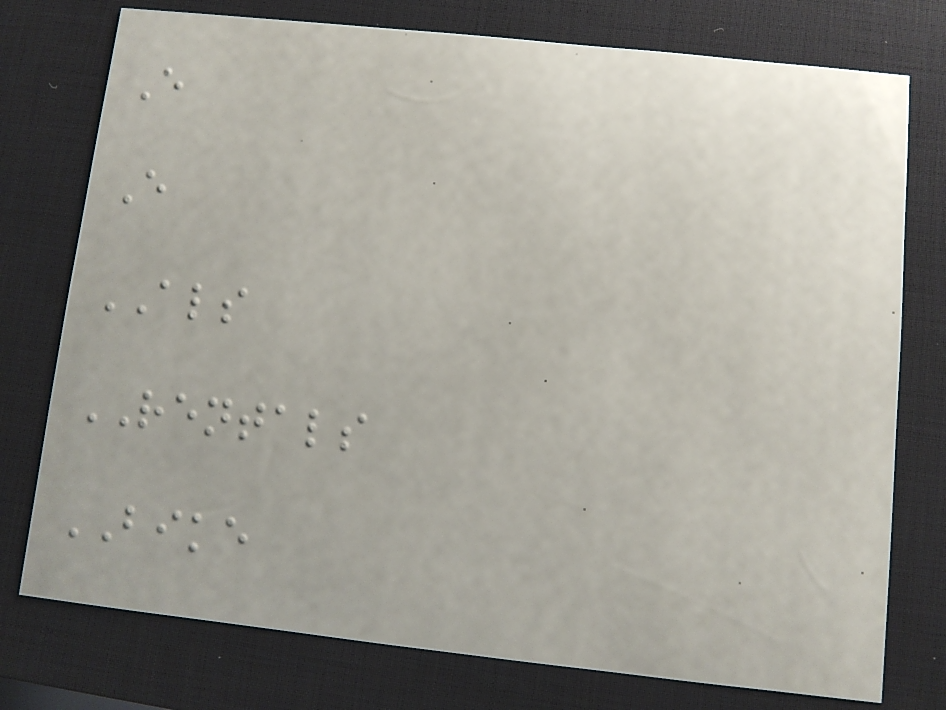E
E
ALS
RENTALS
BIKE
